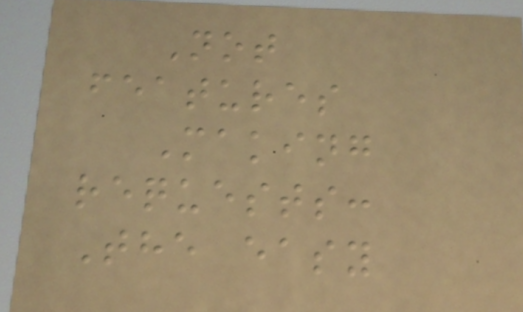Not
features
Making
requests:
The easy
